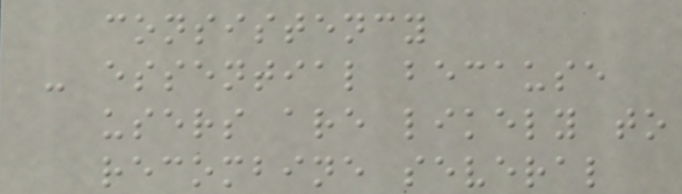consistency
- essential because
users are likely to
recombine several
